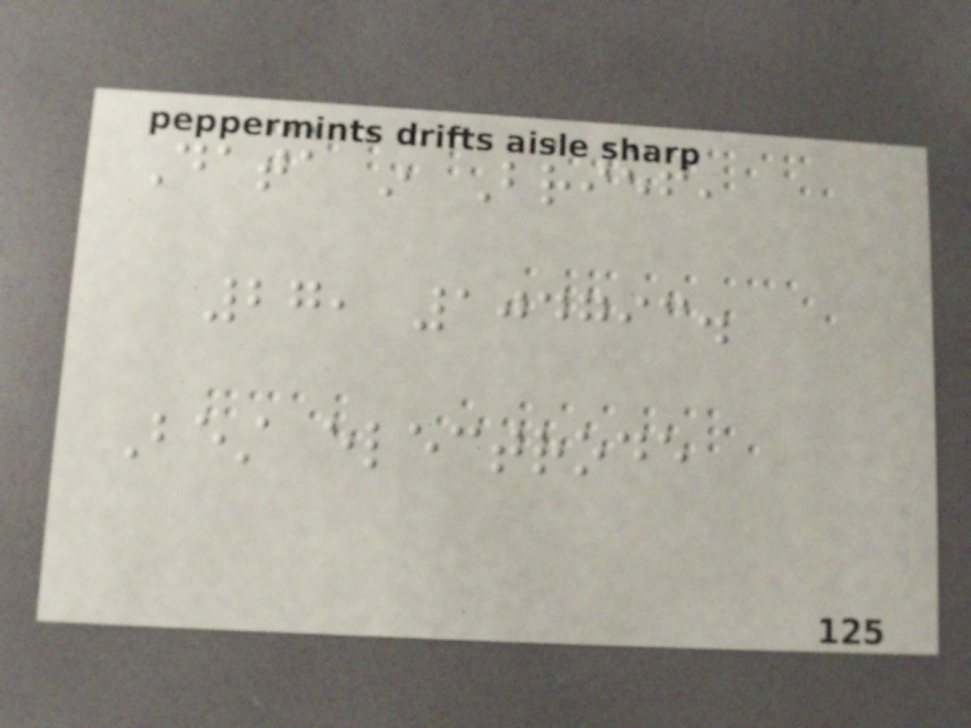Data in Brief,
27, 104793.
Best electrode
